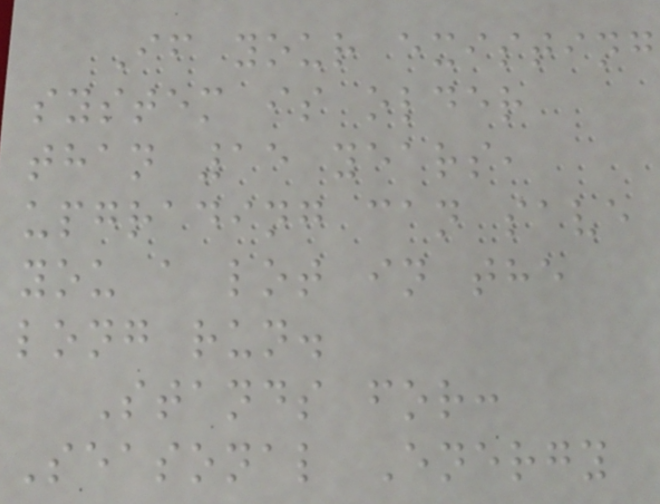If your existing
system is older
than 15 years,
upgrading can save
you a lot in the
long run.
Stands for:
Seasonal Energy
